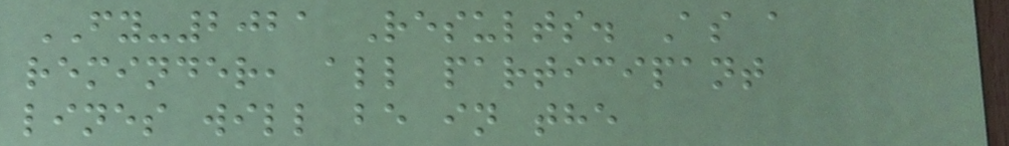FY-2021 Results. As a
reminder, all participant
lines will be in the
